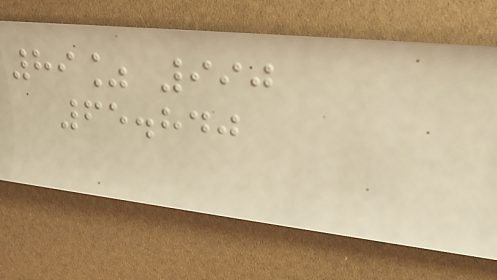89% 990
65.840
